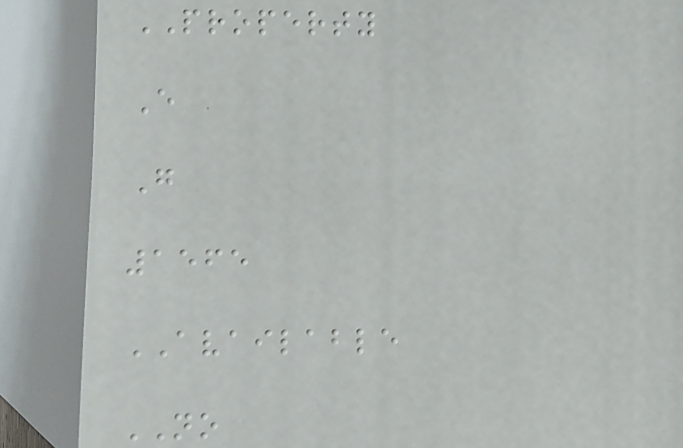PROPERTY
E
G
1565
AVAILABLE
NO
